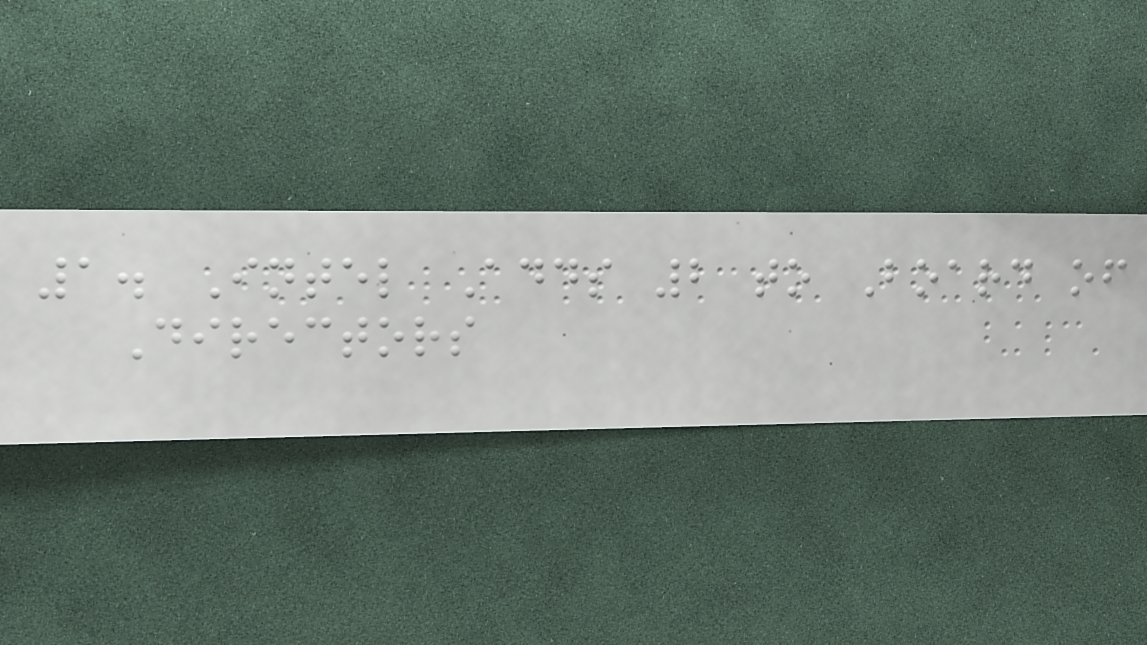1. Intel Adds 2 to Board of
Directors
